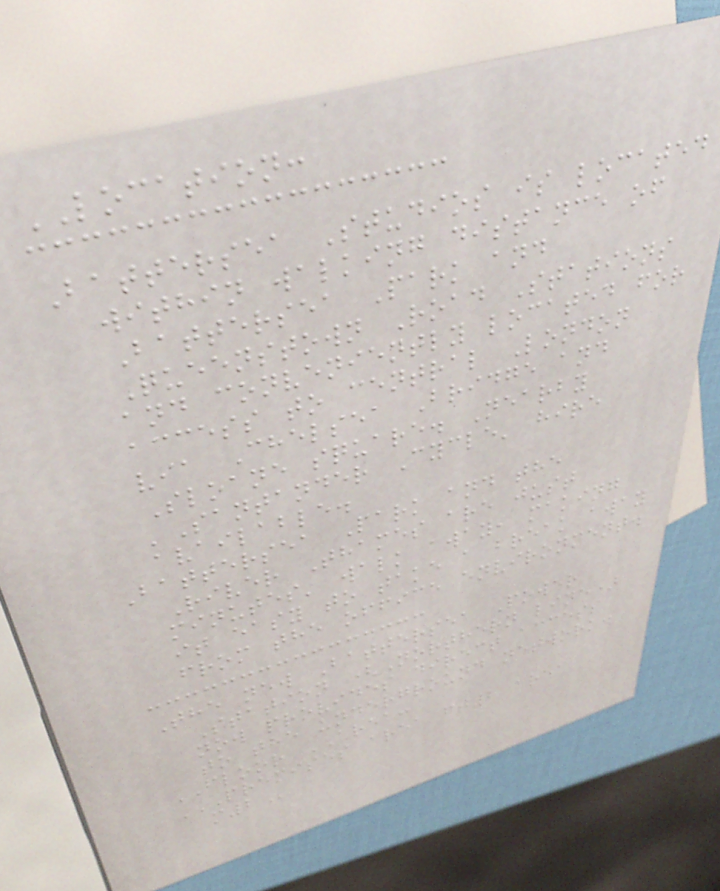LOCATION:
Battersea Studios is located
within walking distance of
Battersea Park and
Queenstown Road Stations
and conveniently located for
access to central London
via Chelsea Bridge and
Sloane square. Nearby
'Santander Cycle' hire
available.
Battersea Park and the
River Thames are just
minutes' walk away, making
it easy to take a break away
from the office environment.
The new Battersea Power
Station (Northern line)
now provides direct access
to the underground network.
FLOOR AREA:
PREMISES AREA FT2 AREA
M2
